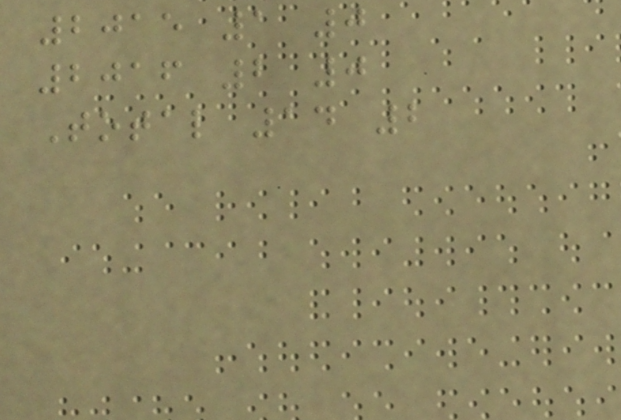2015 1 0
2016 2 0
Total 14 2
